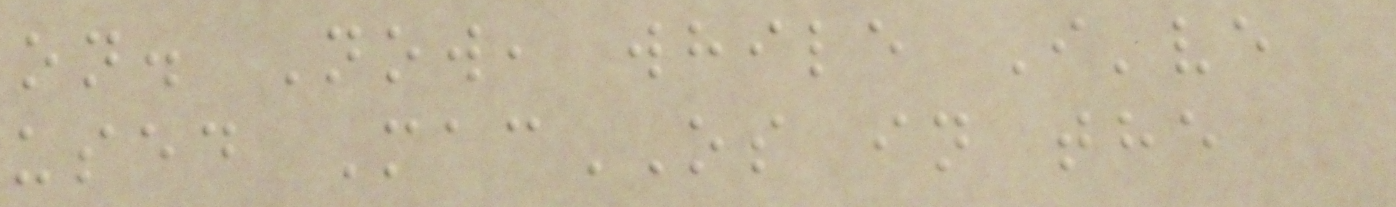on. Now, while I've
used MacOS in the
